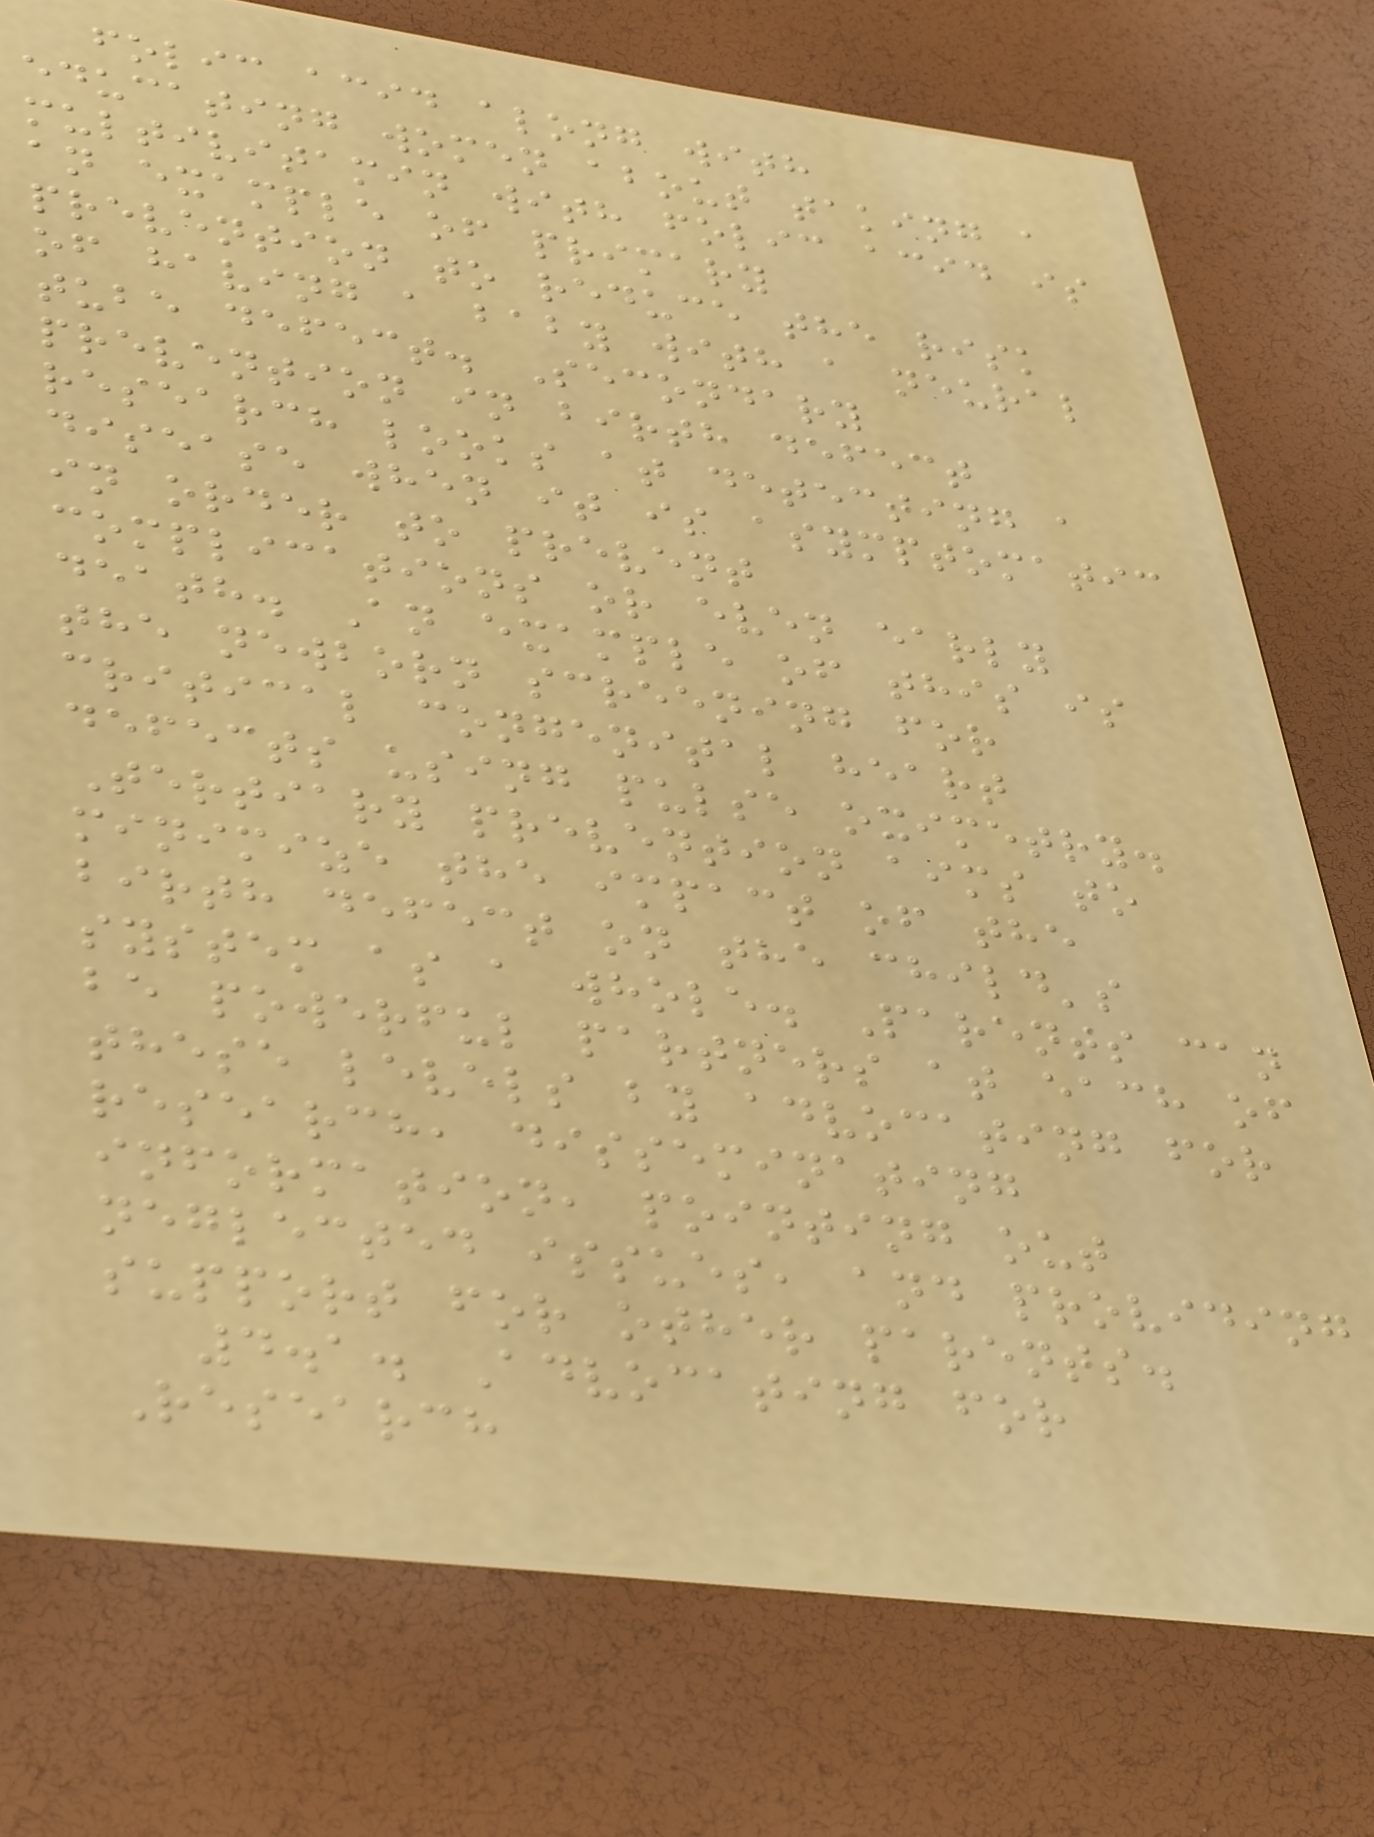folic acid along with
educating women about taking a
multivitamin with folic acid is
an example of primary
prevention to reduce the risk
of having a baby with a neural
tube defect. Secondary
prevention in birth defect
research looks at detecting a
disease when it is asymptomatic
in order to prevent
complications or even early
death. An example of this is
the newborn screening for
critical congenital heart
defects using pulse oximetry.
Tertiary prevention aims to
minimize the impact of the
birth defect on the child's
system as a whole. Parents can
be powerful partners at each of
these levels by advocating for
research, disseminating
information, pointing out
neglected issues, and providing
support for other parents.
4.1. Advocating for
Research
